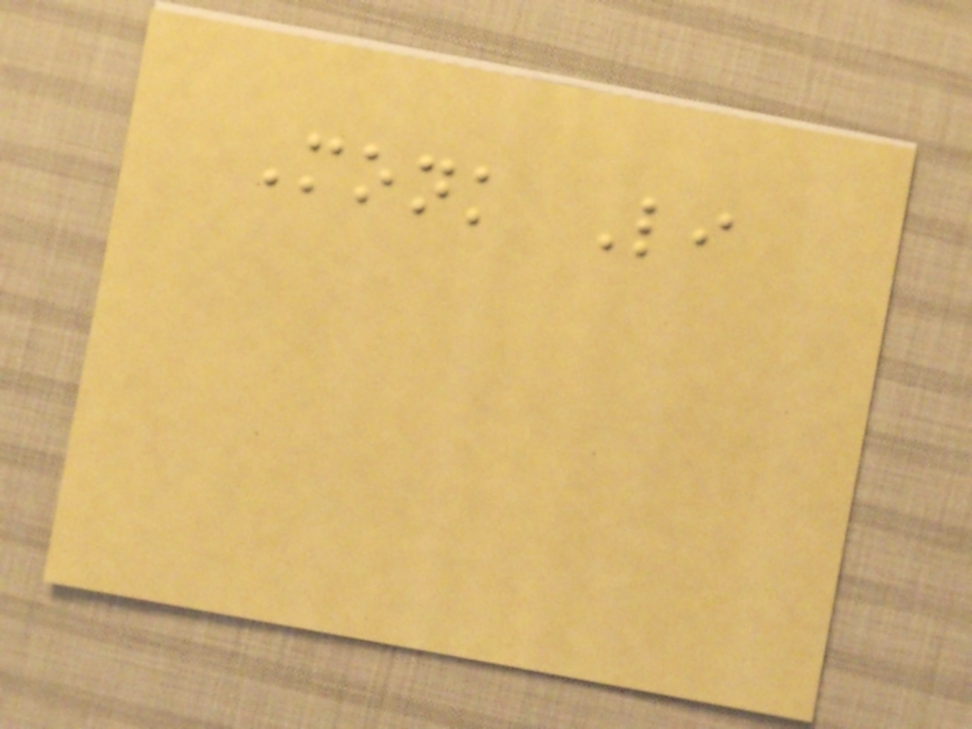Monk Li
